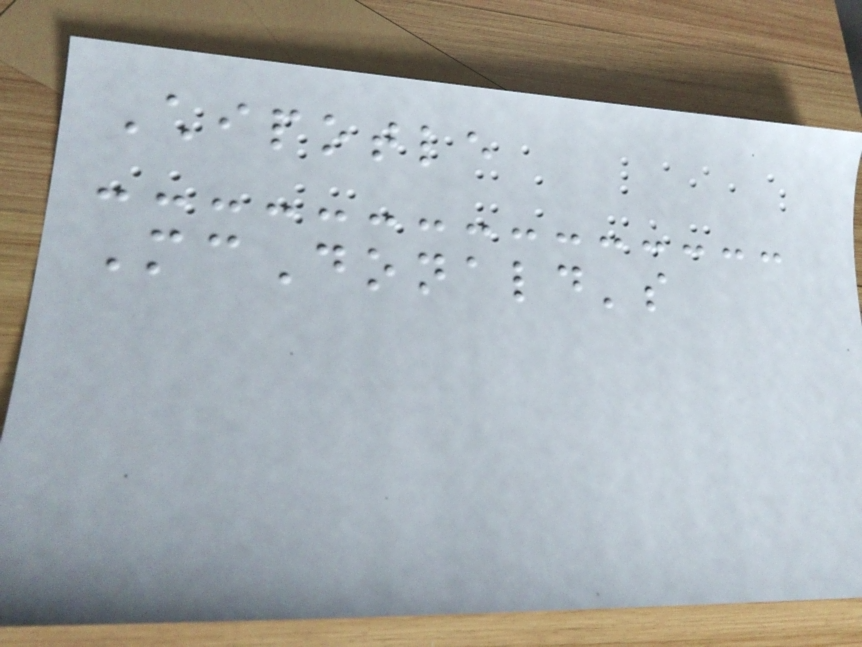Chipotle
McDonald's
